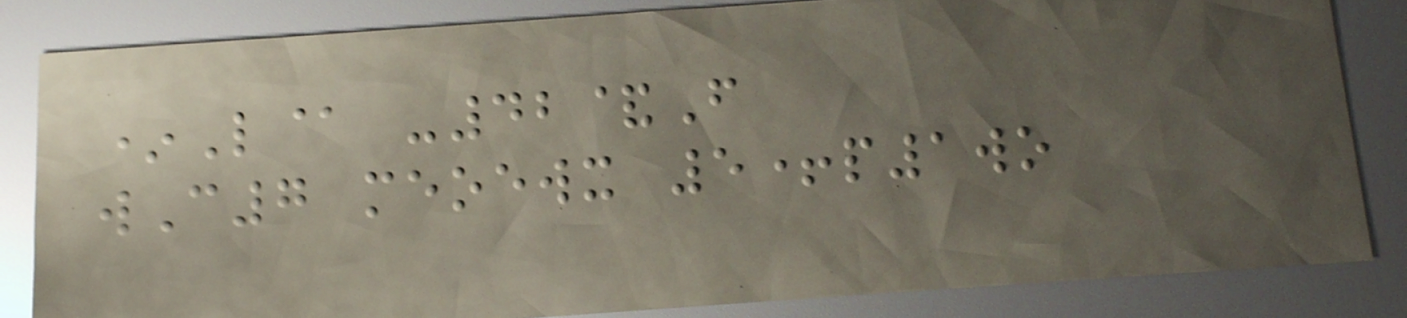*L@ -42&F
wC7 meoewx 5+p1wo
